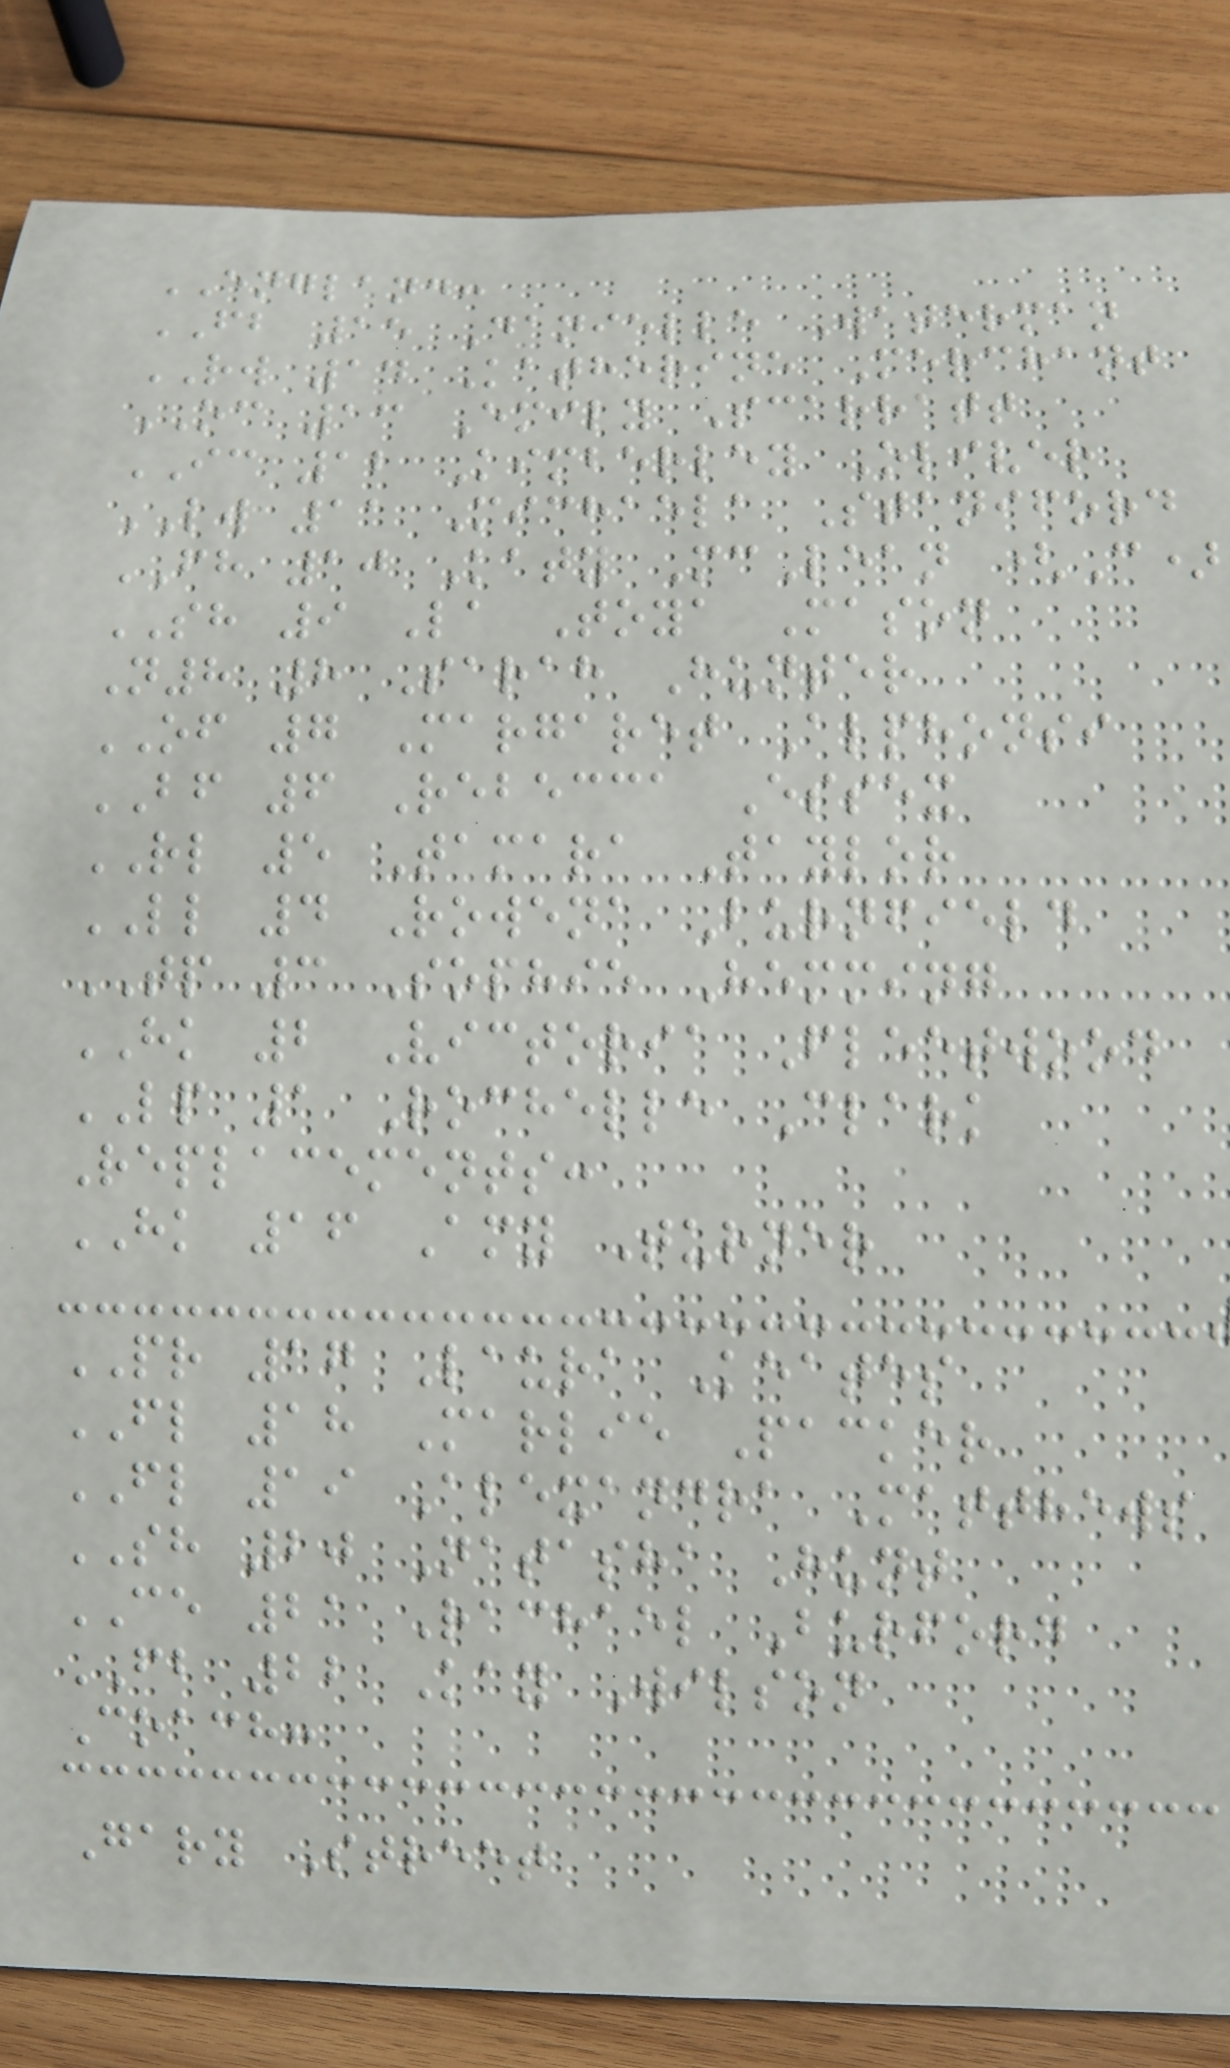ENGLAND:
FB 15 Danielle Waterman
RW 14 Katherine Merchant
OC 13 Emily Scarratt
IC 12 Kimberley Oliver
LW 11 Michaela Staniford
FH 10 Katy McLean (C)
SH 9 La Toya Mason
N8 8 Sarah Hunter
OF 7 Margaret Alphonsi
BF 6 Rebecca Essex
RL 5 Tamara Taylor
LL 4 Rowena Burnfield
TP 3 Sophie Hemming
HK 2 Victoria Fleetwood
LP 1 Rochelle Clark
Replacements:
HK 16 Amy Turner
PR 17 Laura Keates
FL 18 Marlie Packer
FL 19 Alexandra Matthews
SH 20 Natasha Hunt
CE 21 Rachael Burford
FB 22 Kay Wilson
Coach:
Gary Street
